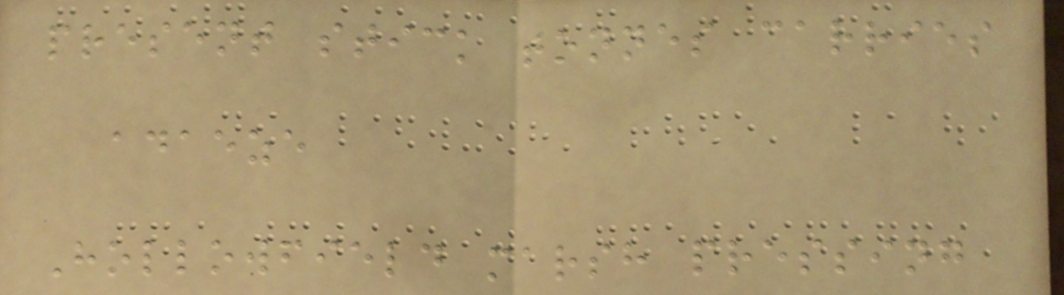present stick tonnes carries
adaeze
Hollowfield marsh pressing
